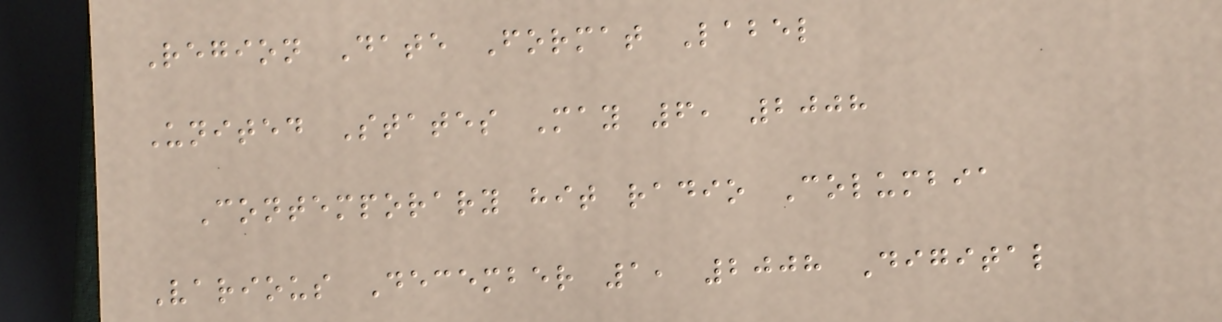Region Date Format Label
United States May 6, 2008
Contemporary hit radio Columbia
Various December 1, 2008 Digital
